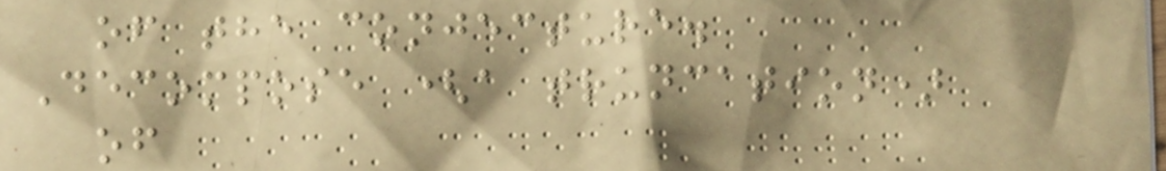of the conjecture.
Decompose (a truncation)
of
